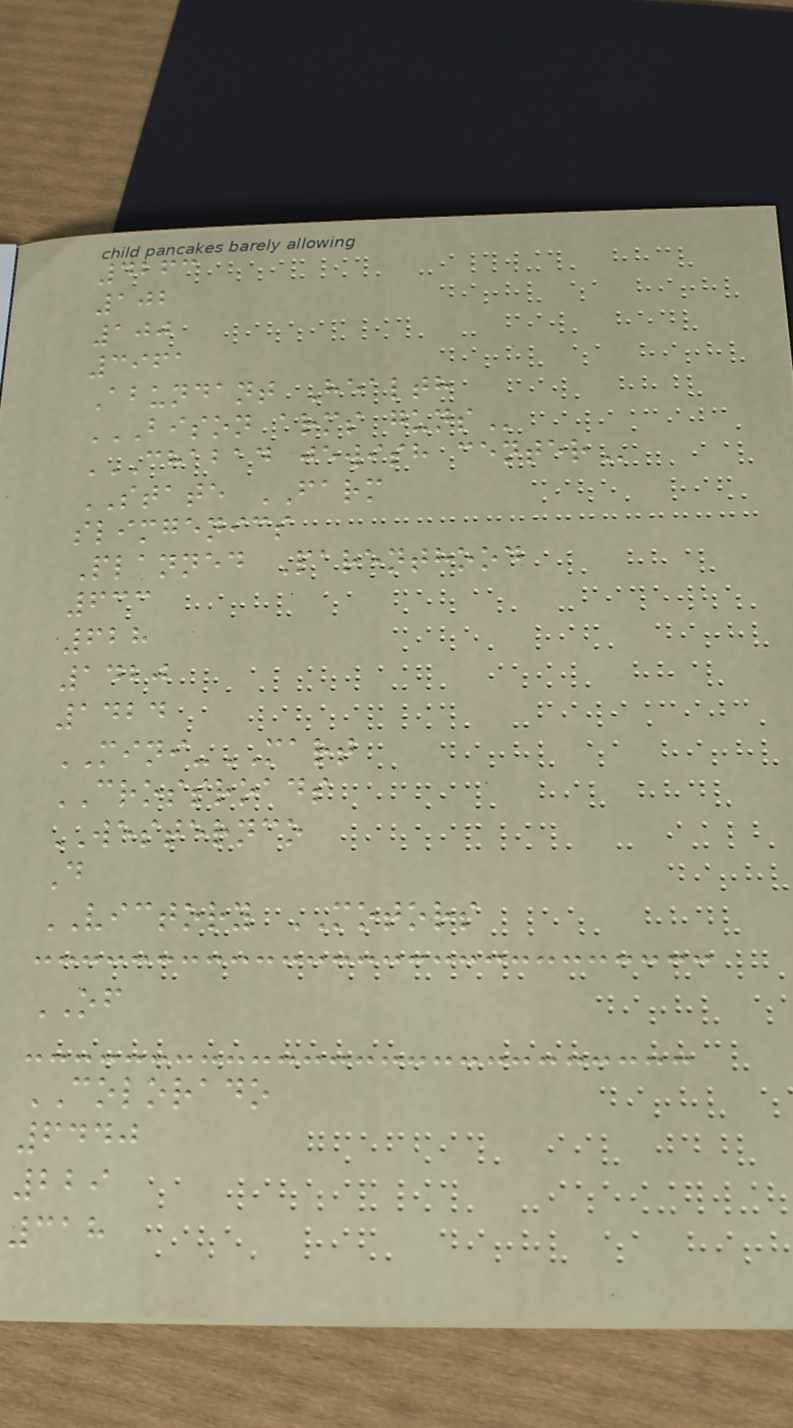4263
102
100
3961
Abundant Health
BISON ARMS GUNS
CHABAD JEWISH CENTER
STATE FARM
slimgenics
Planned Parenthood
633
628
1420
1424
MINI-MART
CROSSROADS
WESTERNCO
D
VICTORY MOTORS
OF
COLORADO
6440
229
318
